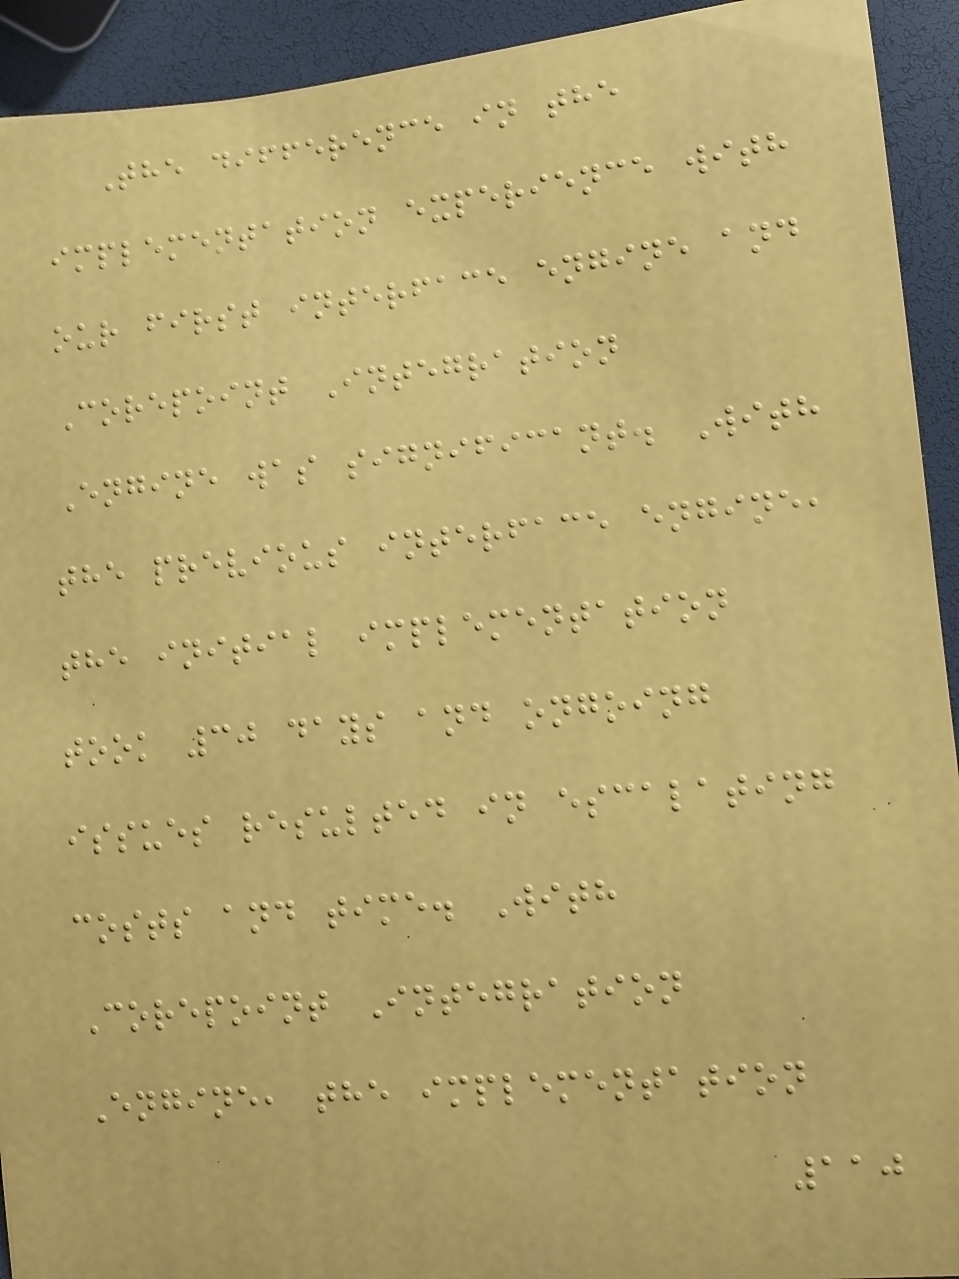The difference in the
implementation experience with
our first interface engine and
Corepoint Integration
Engine was significant. With
the previous interface engine,
the initial implementation
took 30 days and ongoing
issues resulted in escalating
costs and time. With
Corepoint Integration
Engine, the implementation
110
